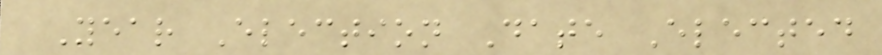Year Election Date Elected
